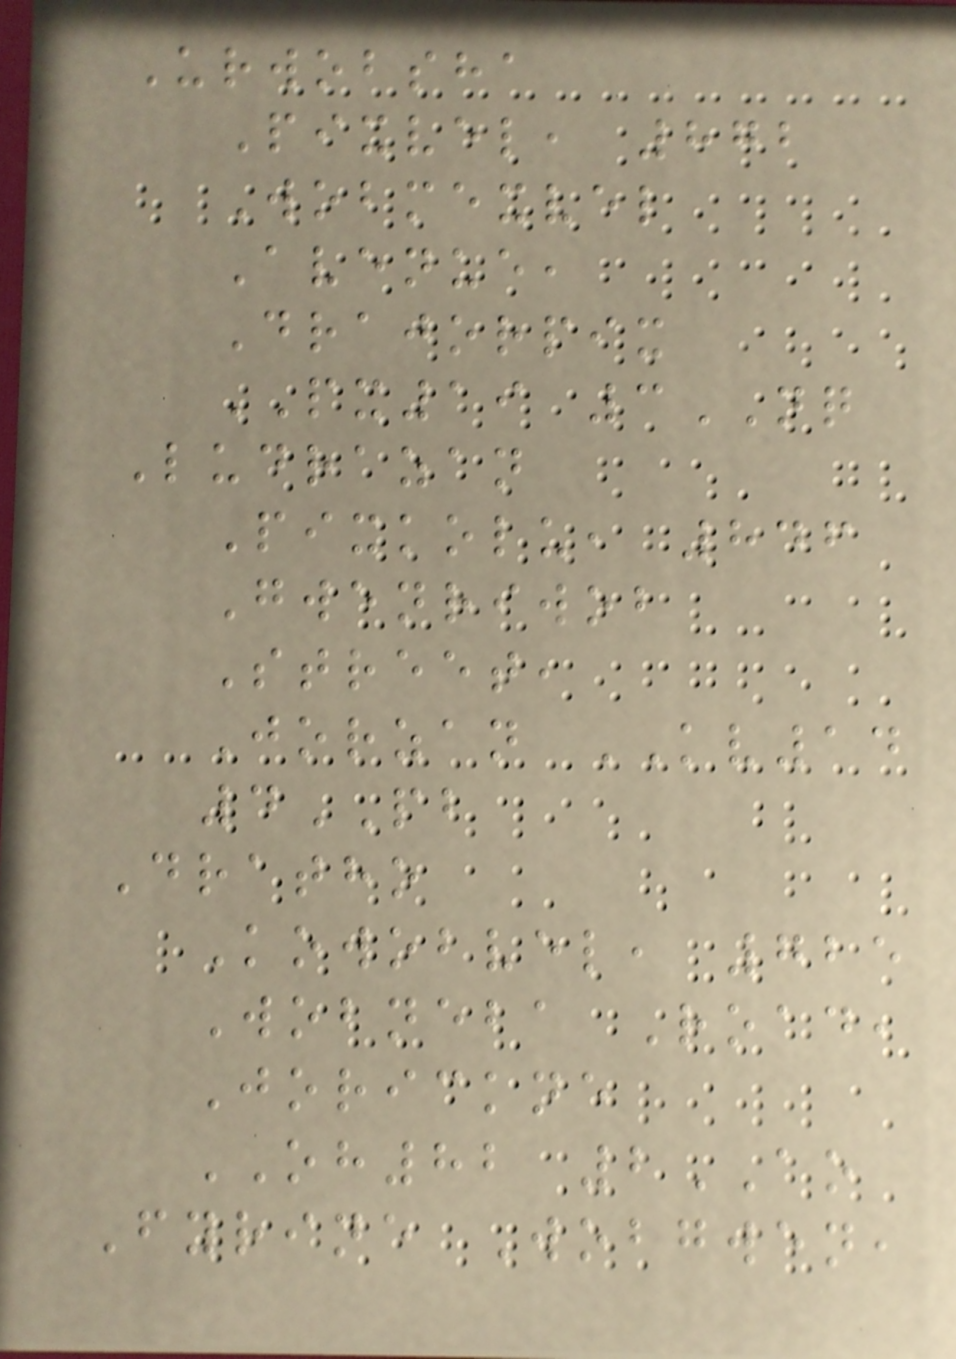Urwobsha
Pixvel, 872
Wobmexvel
Avenue,
Drajorpix
PX19 3NQ
Ludrazan
Pixkolu, 846
Gwenriwob
Street,
Jorzan KV14
4PB
Dratho
Kowobvel, 725
Wobneba Road,
Jorickne
OH82 2AO
Fyrine Wobgwen,
